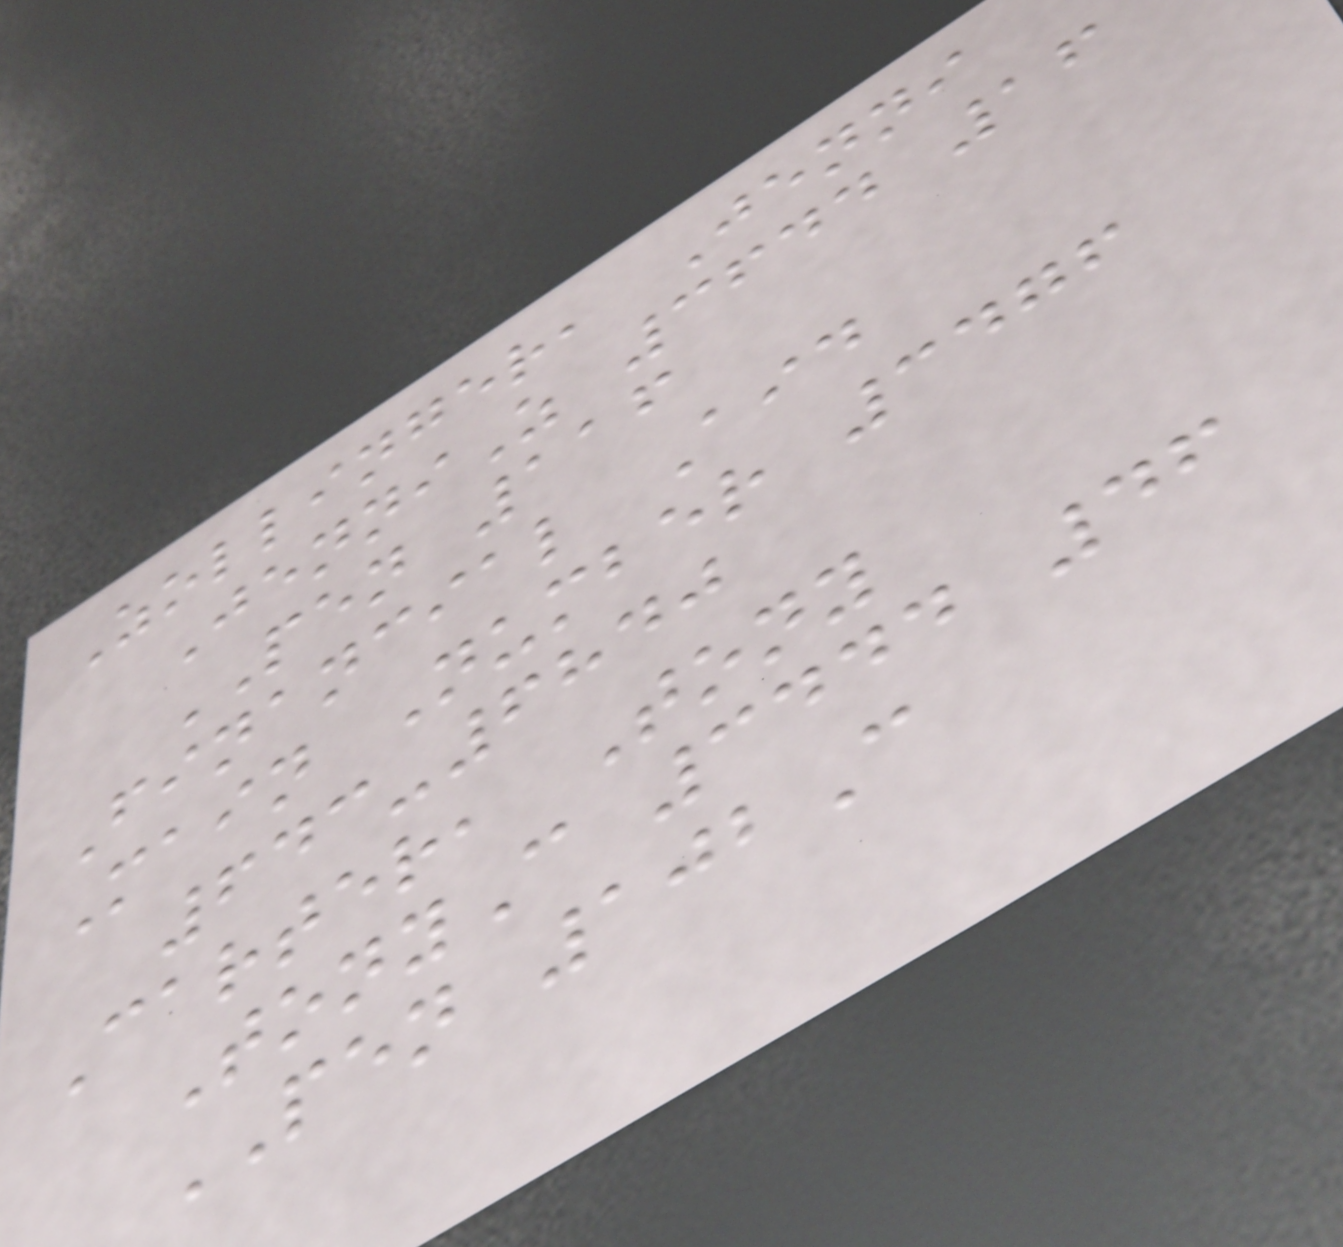Zollinger, Jenni
JenniZ 3644 16
PEN 116
Financial Aid
Main Number 3476
643-6840
Carter, Tony
TonyC 3444 46
PEN 102C
